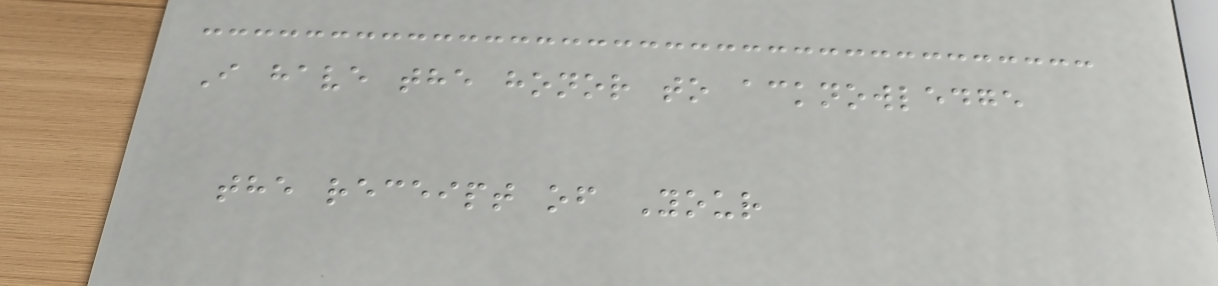I have the honor to acknowledge
the receipt of Your
